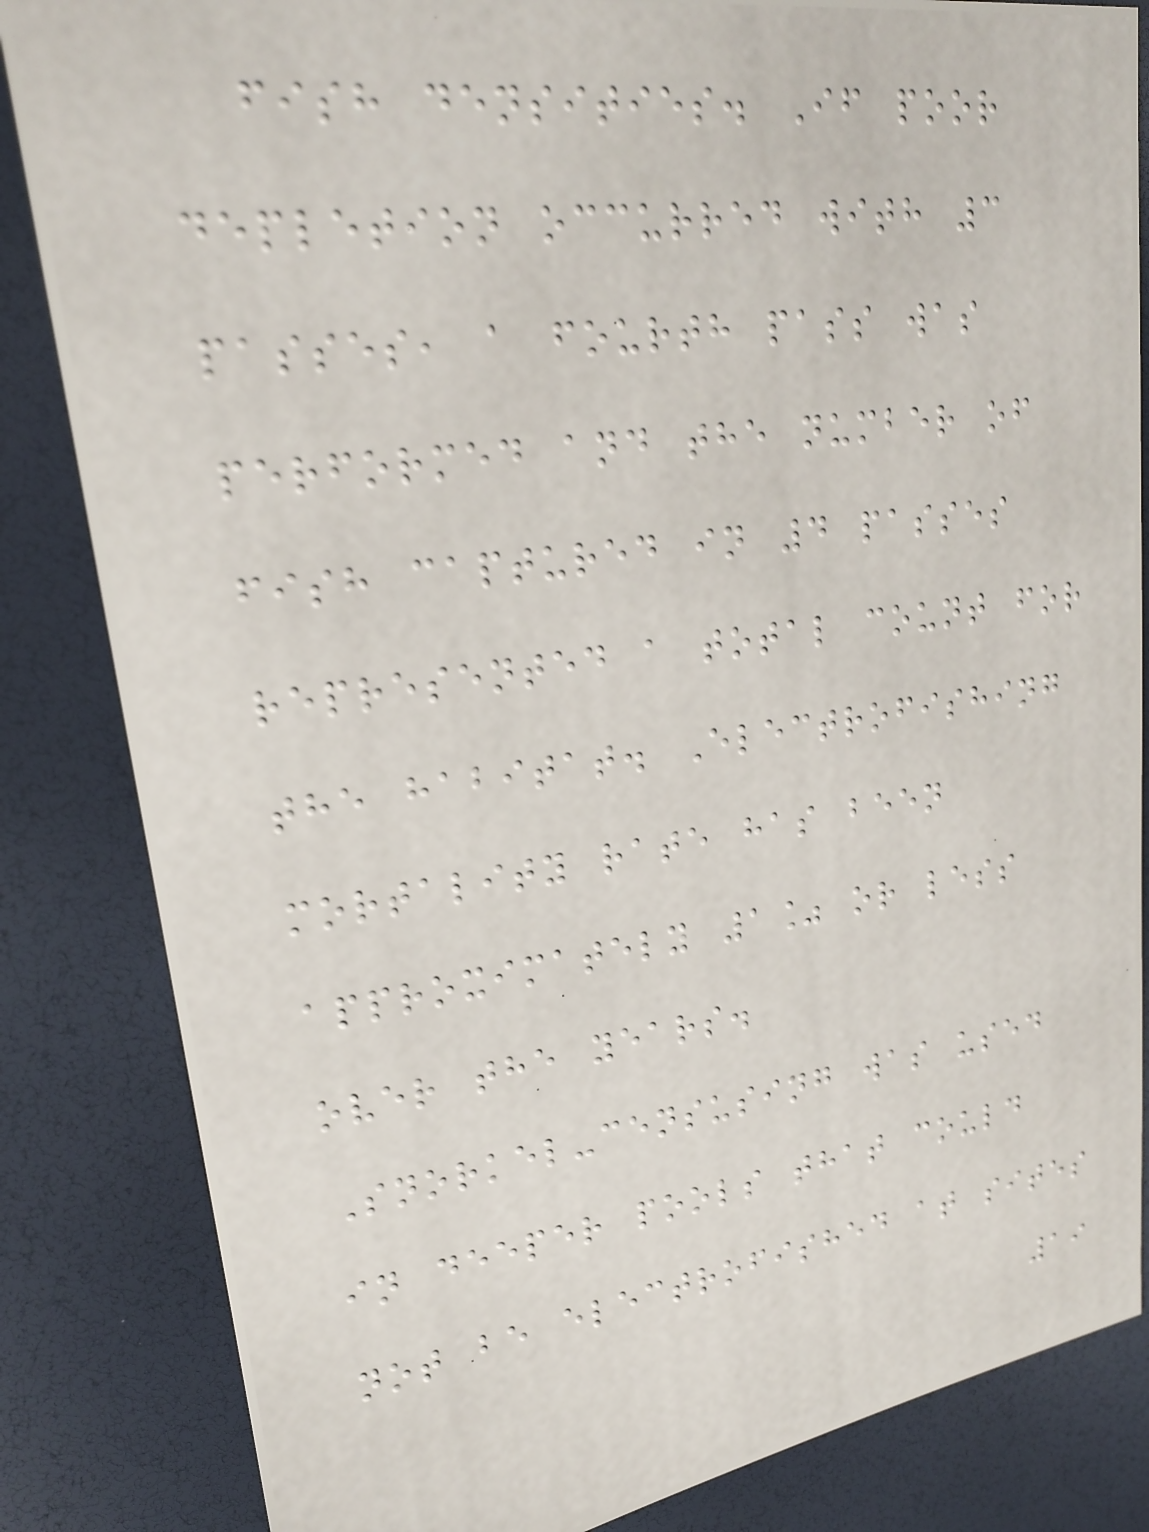fish densities. If poor
depletion occurred with 3
passes, a fourth pass was
performed and the number of
fish captured in 4 passes
represented a total count for
the habitat. Electrofishing
mortality rate has been
approximately 1% or less
over the years.
Snorkel-censusing was used
in deeper pools that could
not be electrofished at sites
19
